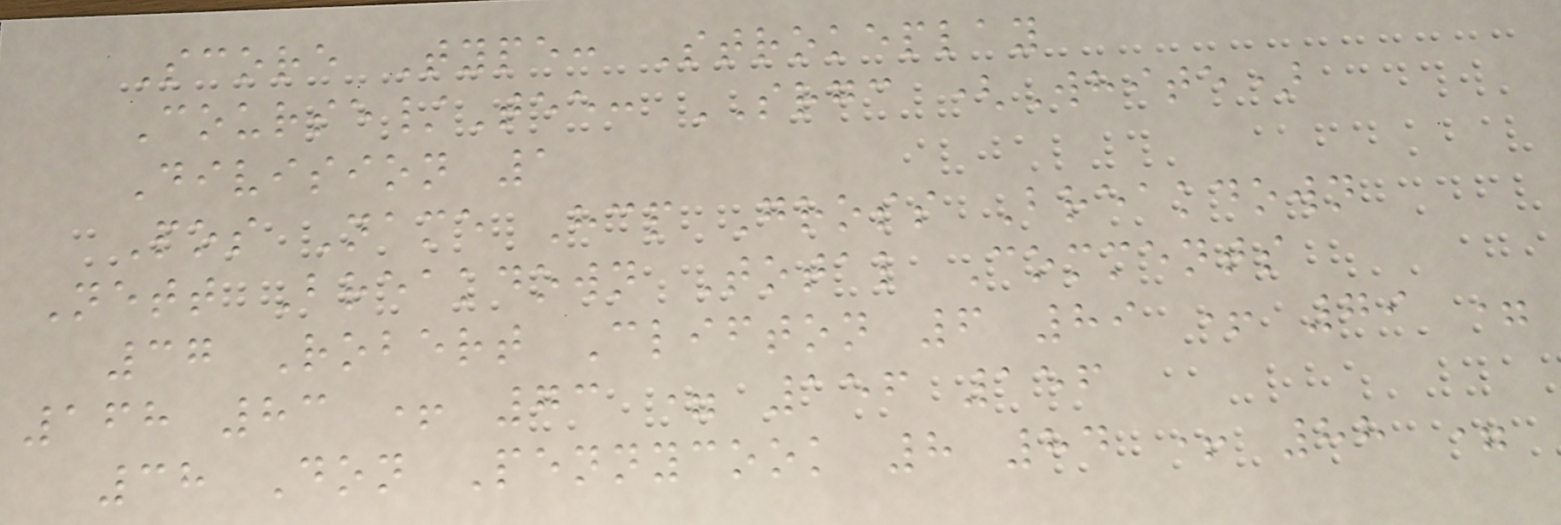Score Type: Strokeplay
Course/Tee: SRGC (White)
Division 1
Pos Name Hcp Gross Breakdown
Nett Breakdown Total Comments
37 Robert Clifton 6 89 + 79 =
168 83 + 73 = 156 156
38 Don Pennycook 8 84 + 88 =
